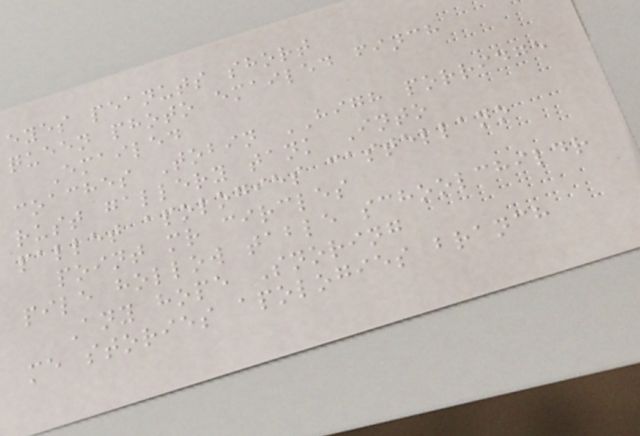eyes peanuts short
queen photo emailed finch
Emailed
coaches Tobin HIGH porridge
rust gallery tank Into
pallet apologies castellano
point mr circles
pile hollow table schoolchildr
Any hope Snoring
me stories apologies branch
